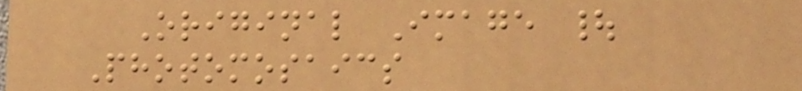Original Image |
Photomosaics
